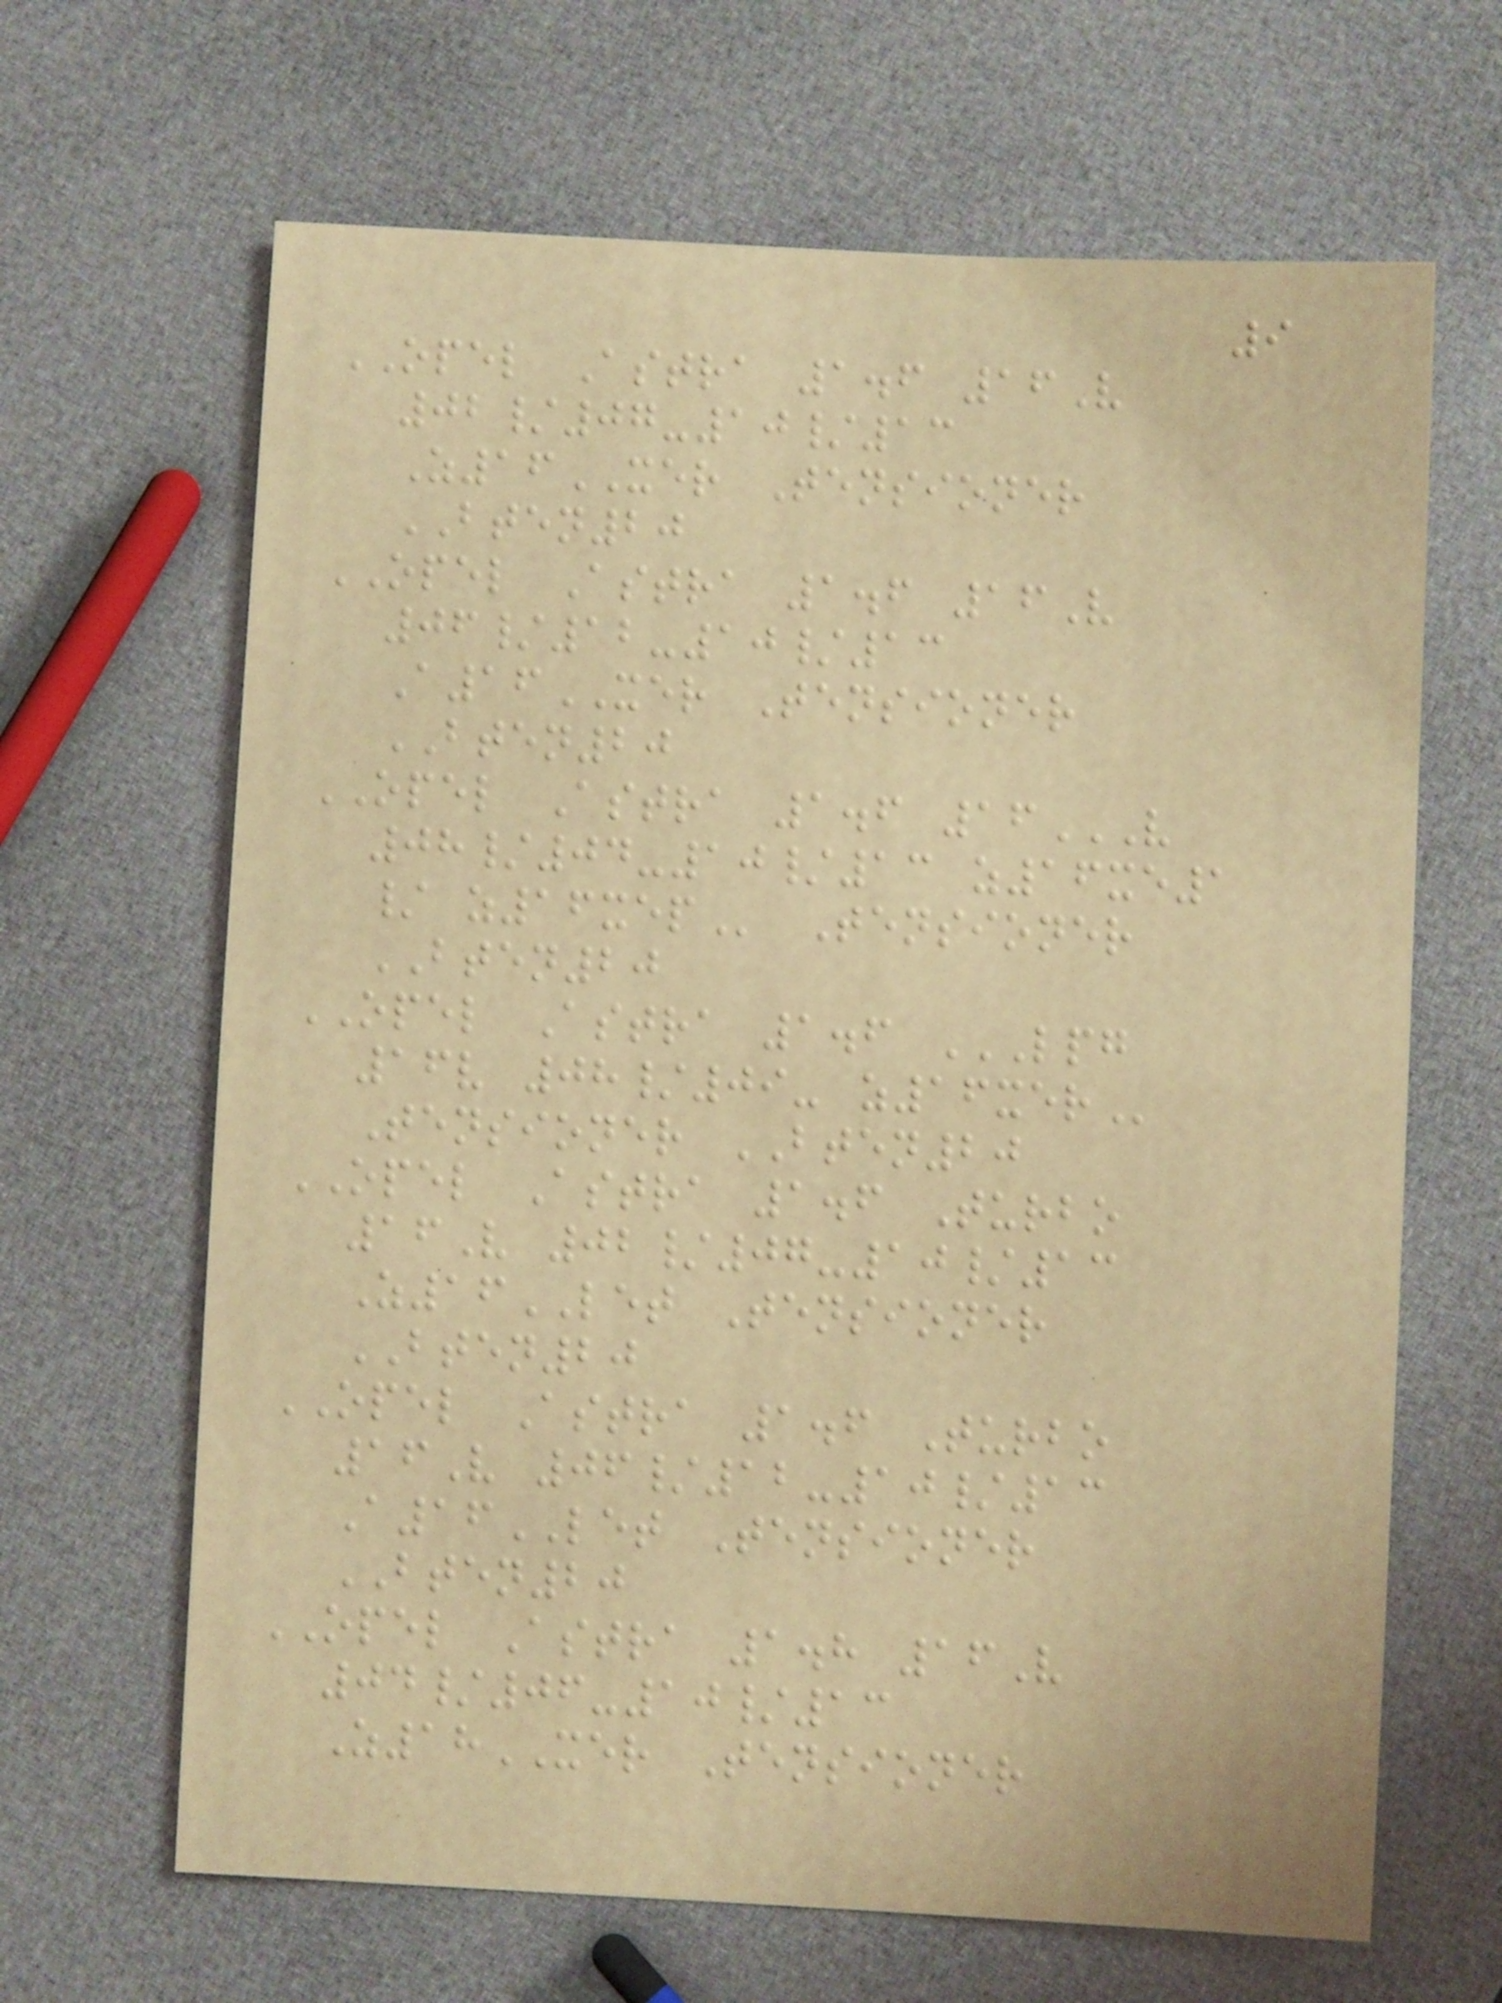9
OPEL Astra 1.6 16V
02/07-10/13
Z16XER Tensioner
BTEN20
OPEL Astra 1.6 16V
06/12-10/13
A16XER Tensioner
BTEN20
OPEL Astra 1.6 16V
08/04-10/13 Z16XE1
/ Z16XEP Tensioner
BTEN20
OPEL Astra 1.6 LPG
16V 08/09- Z16XER
Tensioner BTEN20
OPEL Astra 1.6 Turbo
16V 02/07-10/13
Z16LET Tensioner
BTEN20
OPEL Astra 1.6 Turbo
16V 06/12-10/13
A16LET Tensioner
BTEN20
OPEL Astra 1.8 16V
04/06-10/13
Z18XER Tensioner
